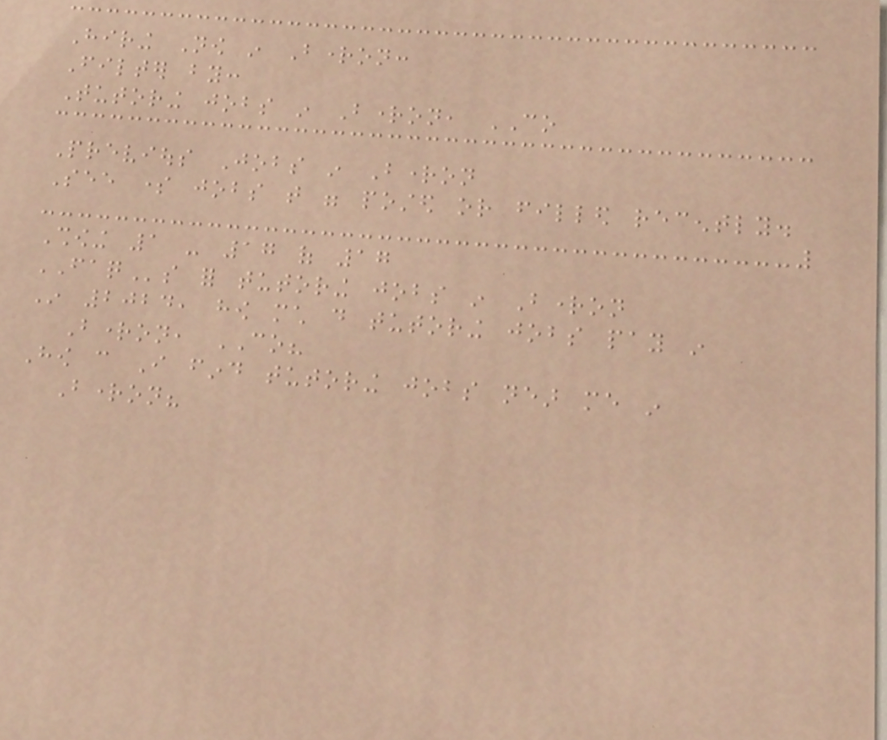Hiring Now in Brighton:
Filter by:
Tutoring jobs in Brighton, CO
Previous Jobs in Brighton
See some jobs that were posted or filled recently.
Showing 1 - 17 of 17
FAQs for tutoring jobs in Brighton
In 2024, how much do tutoring jobs pay in
Brighton, CO?
How can I find tutoring jobs near me in
Brighton?
